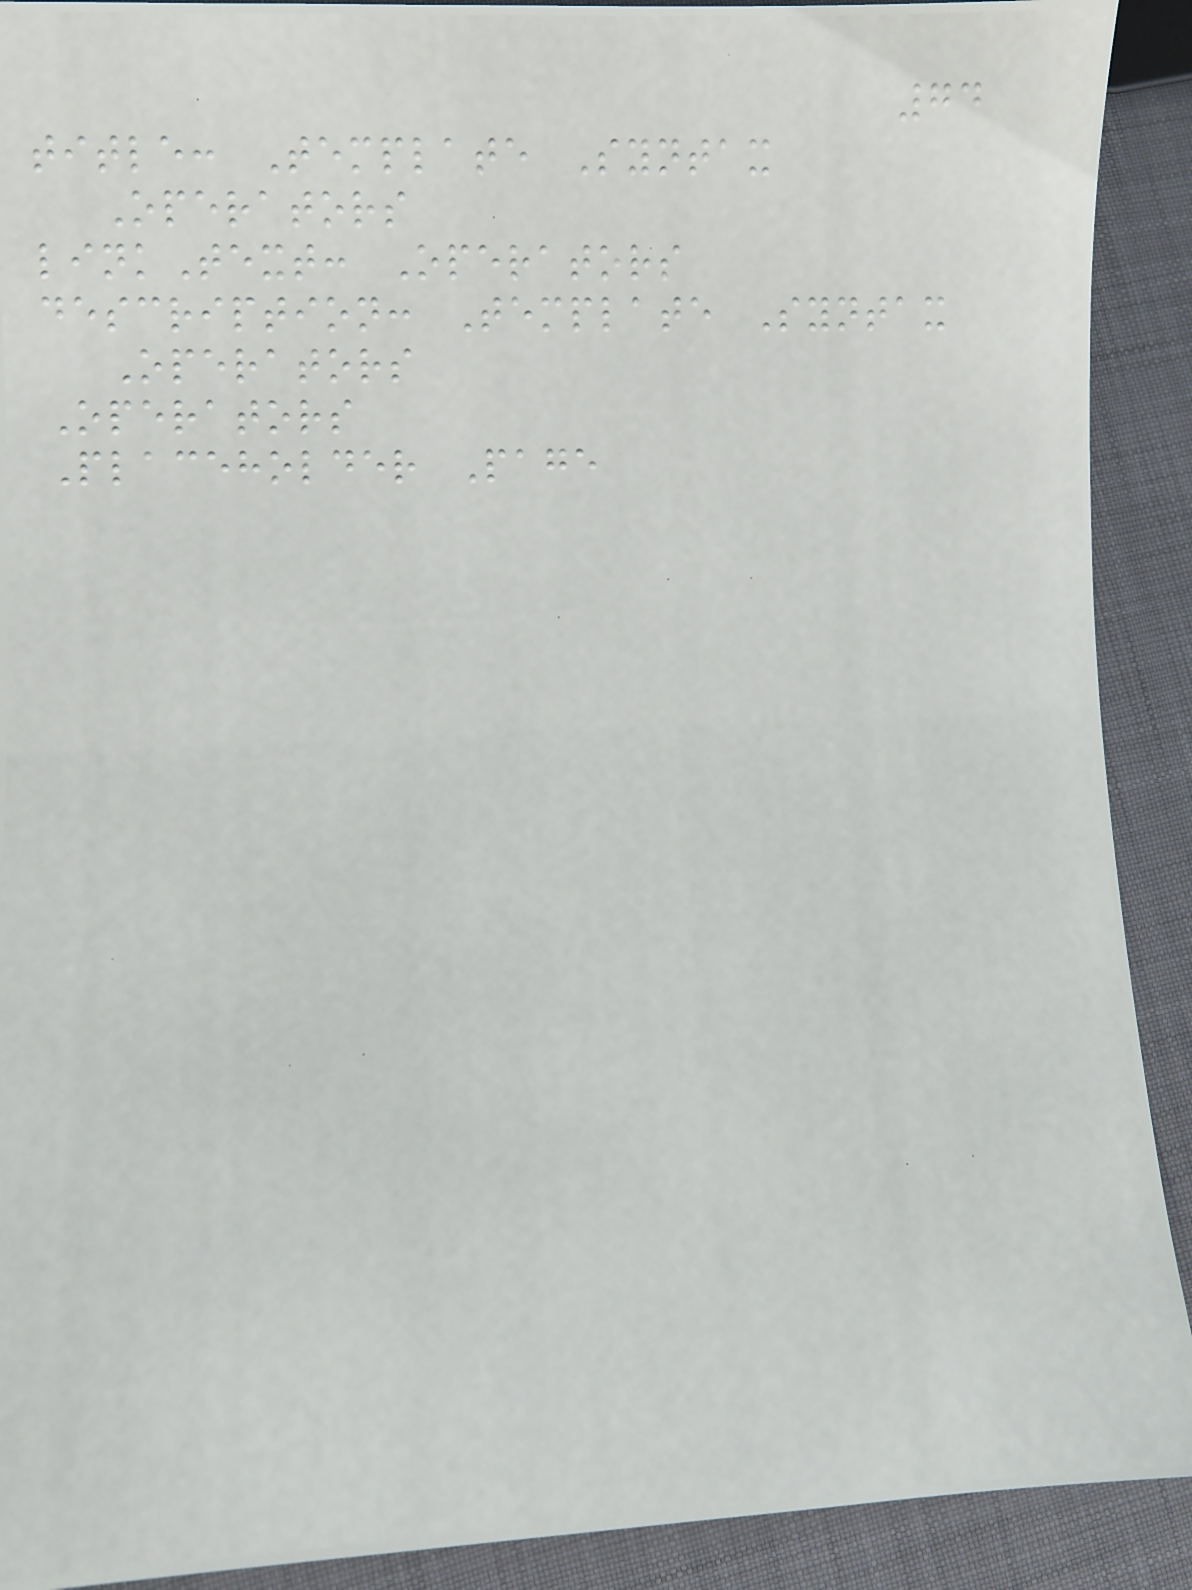74
title: Template Syntax
Operators
linkText: Operators
description: Template Syntax
Operators
Operators
Placeholder Page
